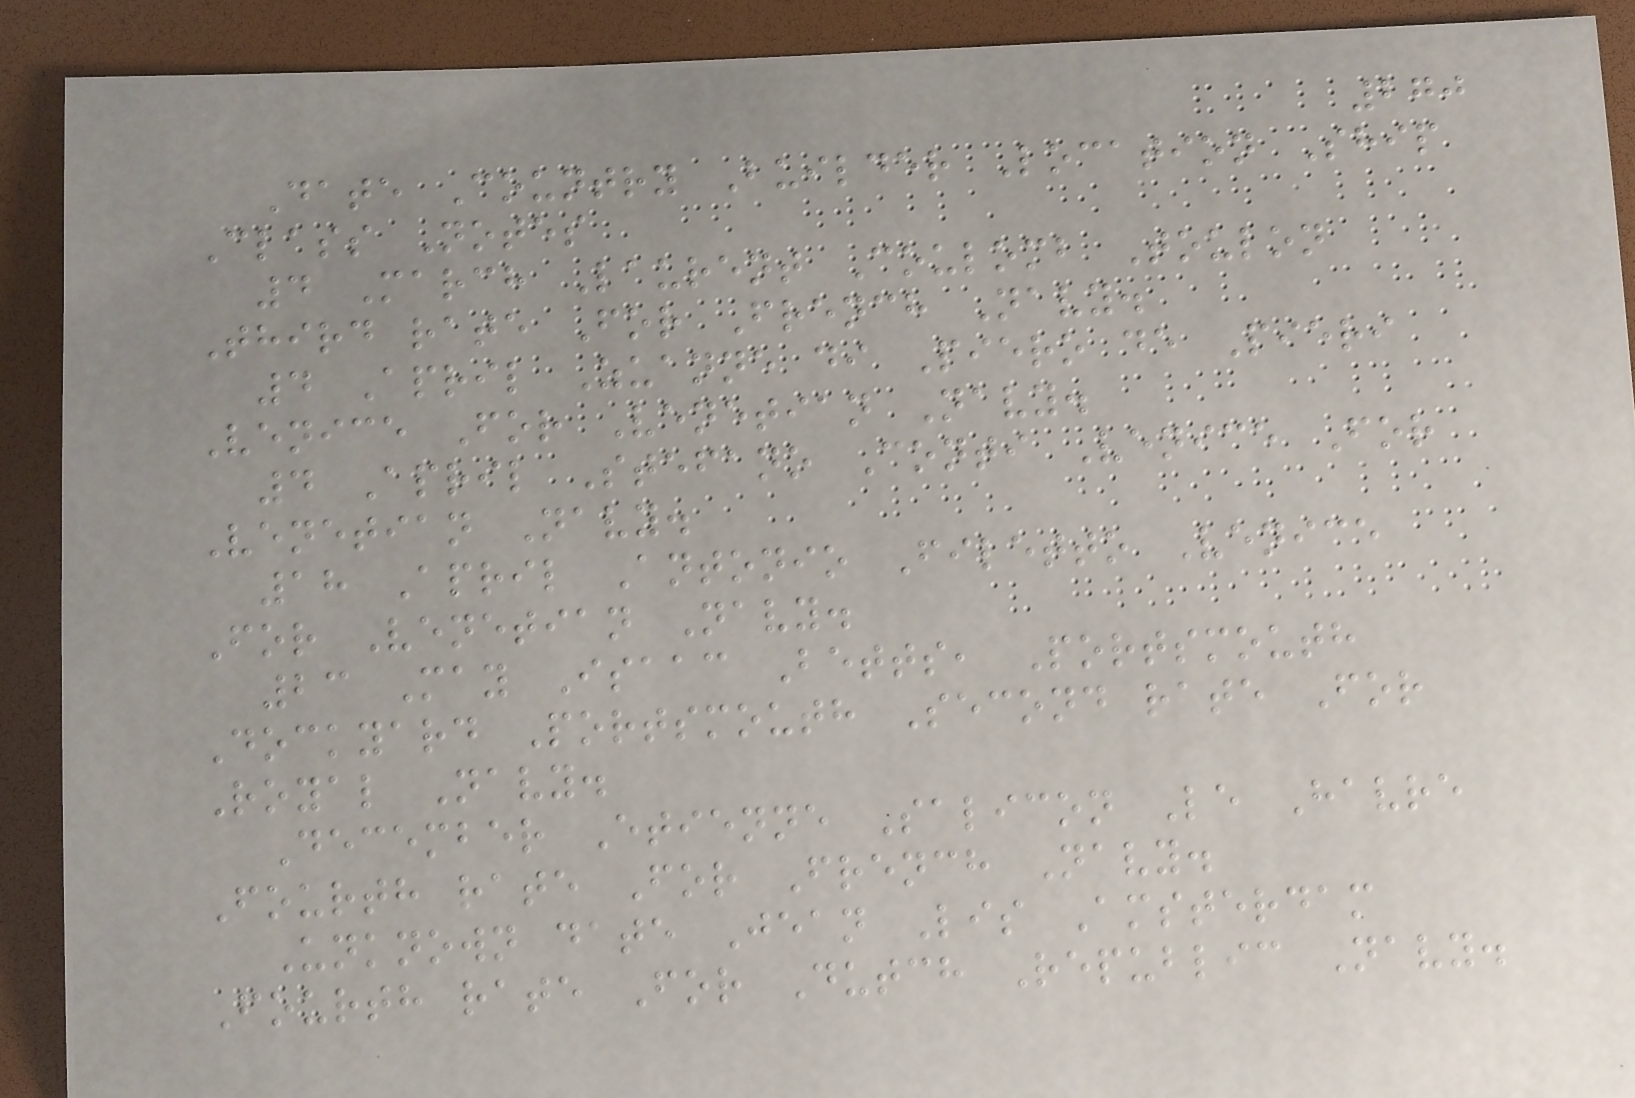270
Date Country Builder Location Ship
Class Notes
4 March Laurent Coulomb Toulon
Third rate For French Navy.
4 April Zuanne di Piero de Pieri
Venice For Venetian Navy.
4 April Stefano Conti Venice For
Venetian Navy.
18 April Antonio Filetto Venice
For Venetian Navy.
23 May Isaac Betts, Portsmouth
Dockyard Portsmouth Second rate For
Royal Navy.
December Etienne Salicon Le Havre
Fourth rate For French Navy.
Unknown date Jean Lis Amsterdam
Fourth rate For Dutch Republic Navy.
